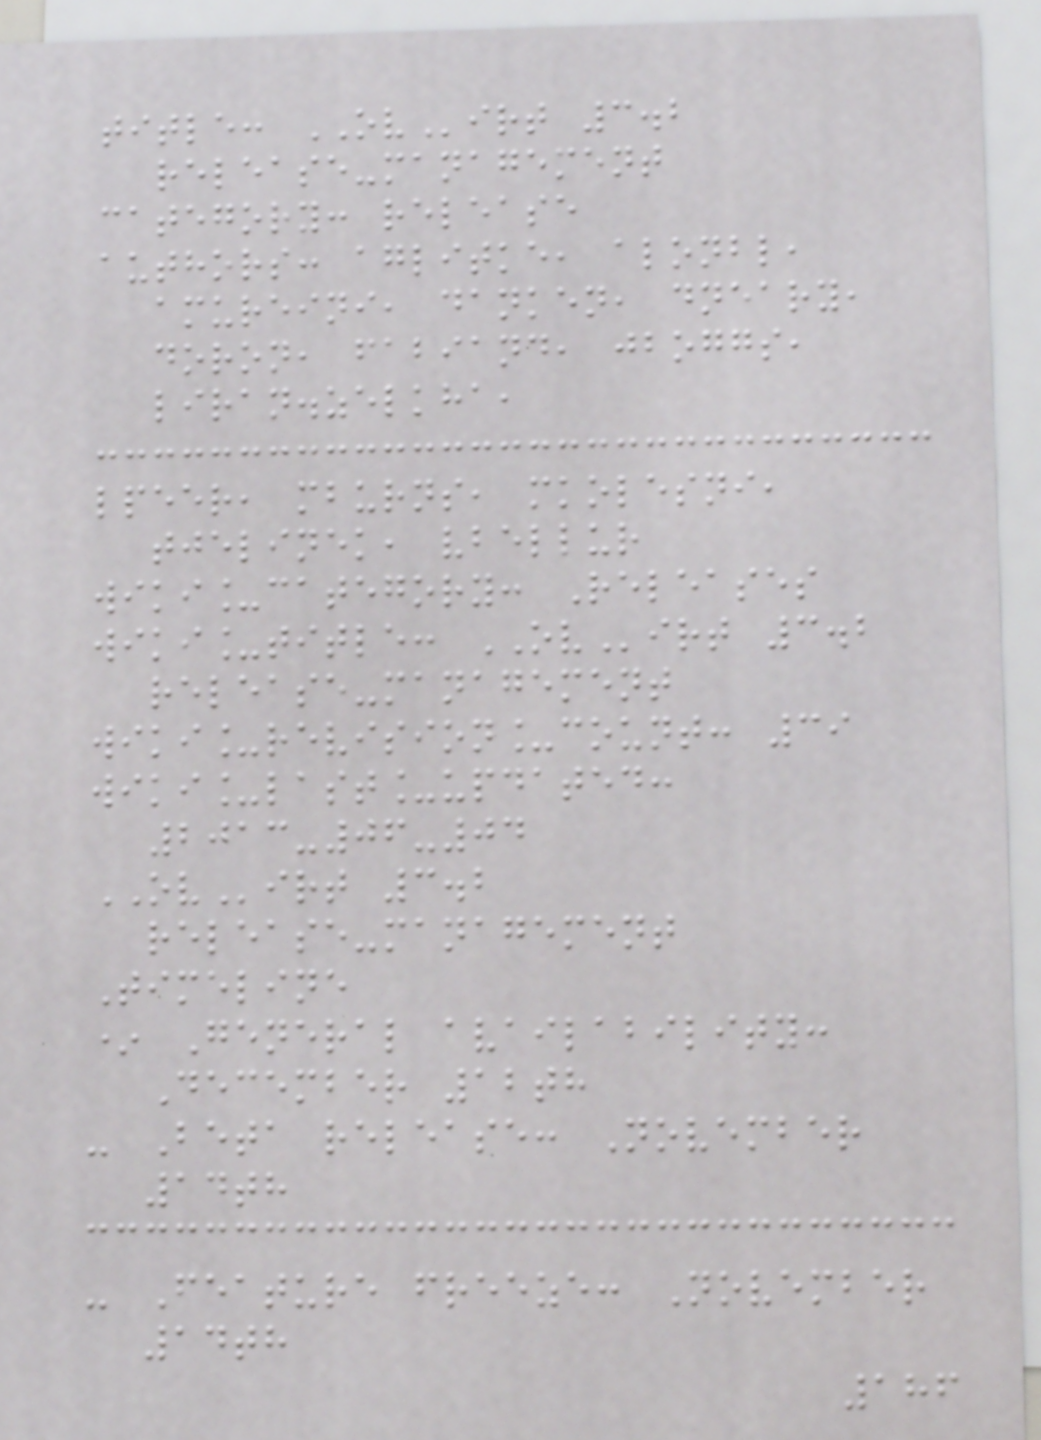title: OVirt 3.2
release-management
category: release
authors: aglitke, alonbl,
amureini, danken, dneary,
doron, fabiand, jboggs,
liran.zelkha,
lpeer, mburns, mkolesni,
tjelinek, vbellur
wiki_category: Releases
wiki_title: OVirt 3.2
release-management
wiki_revision_count: 39
wiki_last_updated:
2013-06-04
OVirt 3.2
release-management
Timeline
* General availability:
December 12th
- Beta release: November
14th
- Feature freeze: November
14th
186
